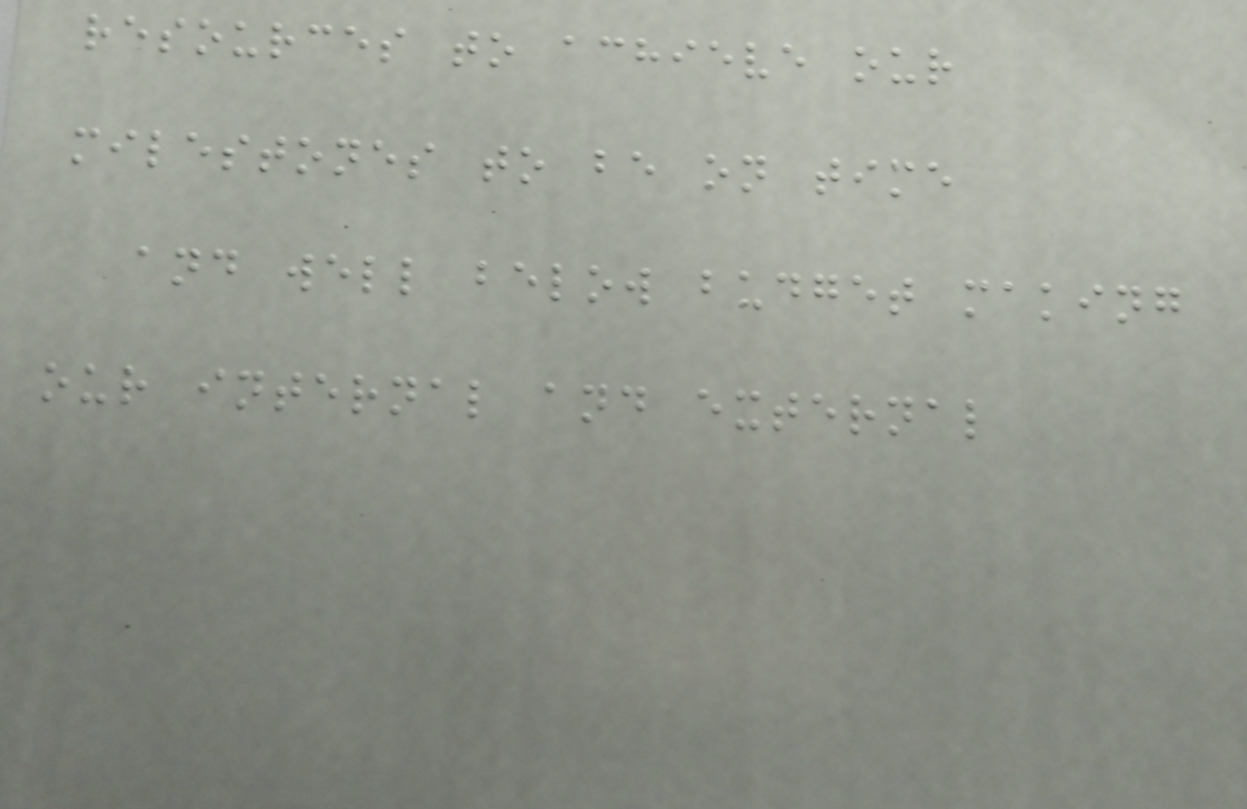resources to achieve our
milestones to be on time
and well below budget making
our internal and external
